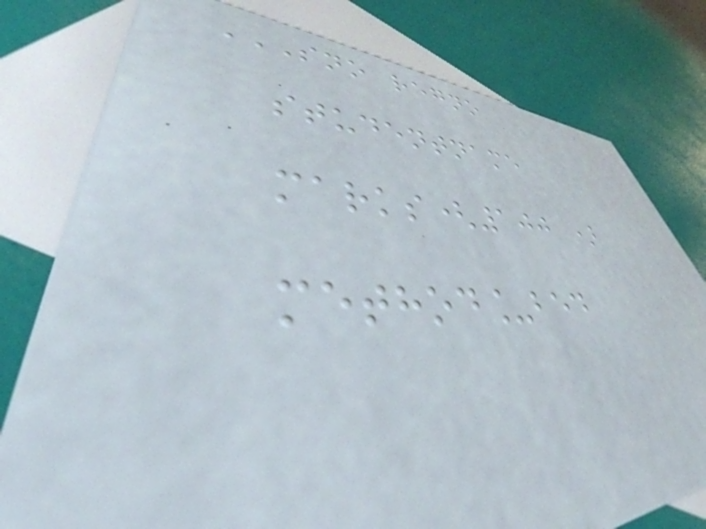SNO REGNO
STUDENTNAME
MARKS(100 )
METHOD_BED
